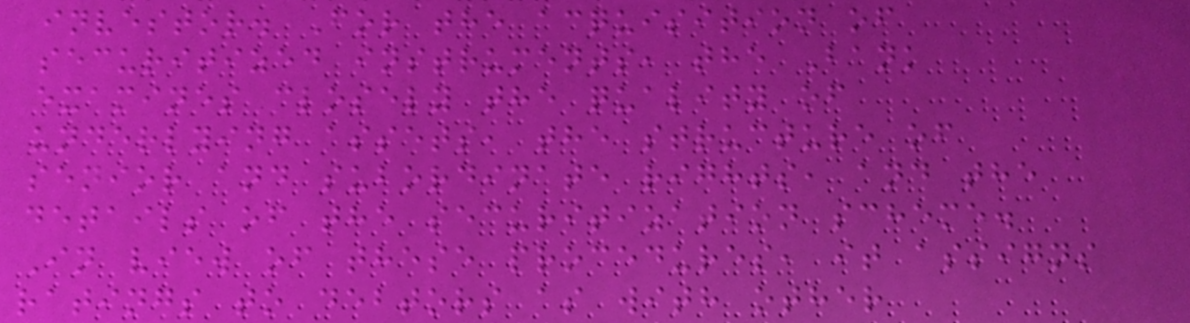investor. For the acquisition of
securitized instruments, the Bank
examines closely the quality of
underlying assets, the structure of
senior and subordinate rights, and the
details of the securitization scheme.
In view of these procedures, it assigns
ratings to debtors as with other
